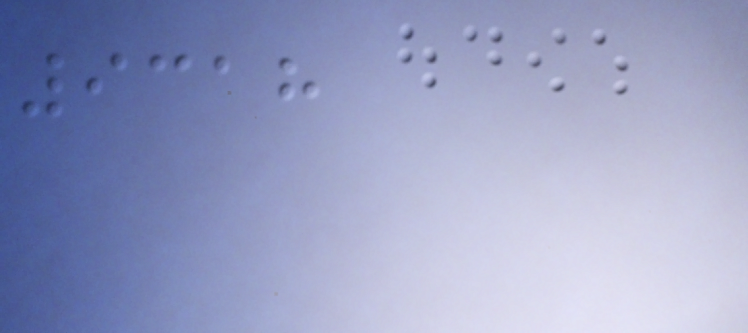9318
